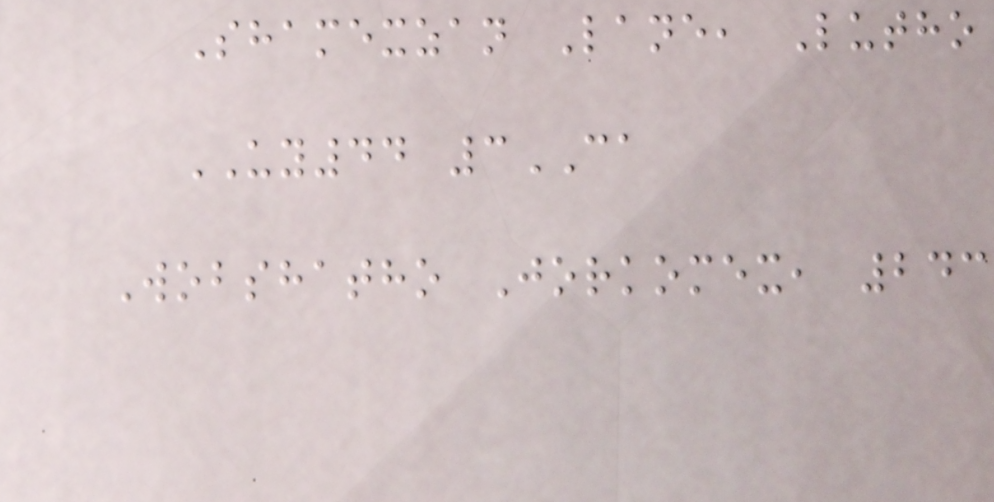Shamexzan Lane, Lutho
UY44 3CA
Wobshatho Jorkomex, 243
